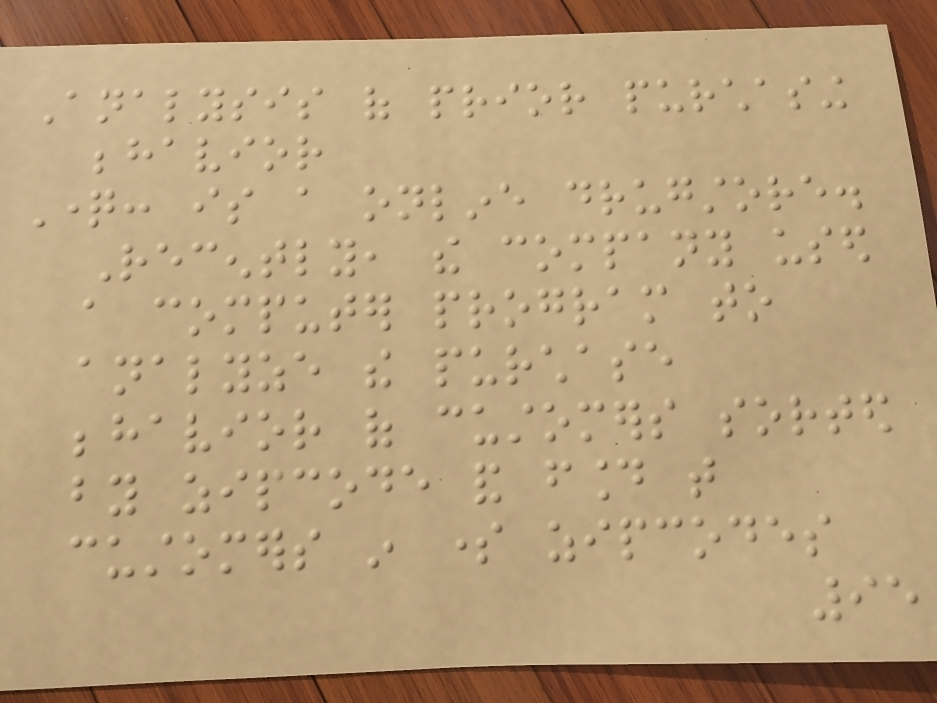Analysis of prior purchasing
behavior
Question: is a online drugstore.
Recently, the company used
a computer program to
analyze the purchase
behavior of customers sorted
by zipcode and found that
customers in some zipcodes
95
